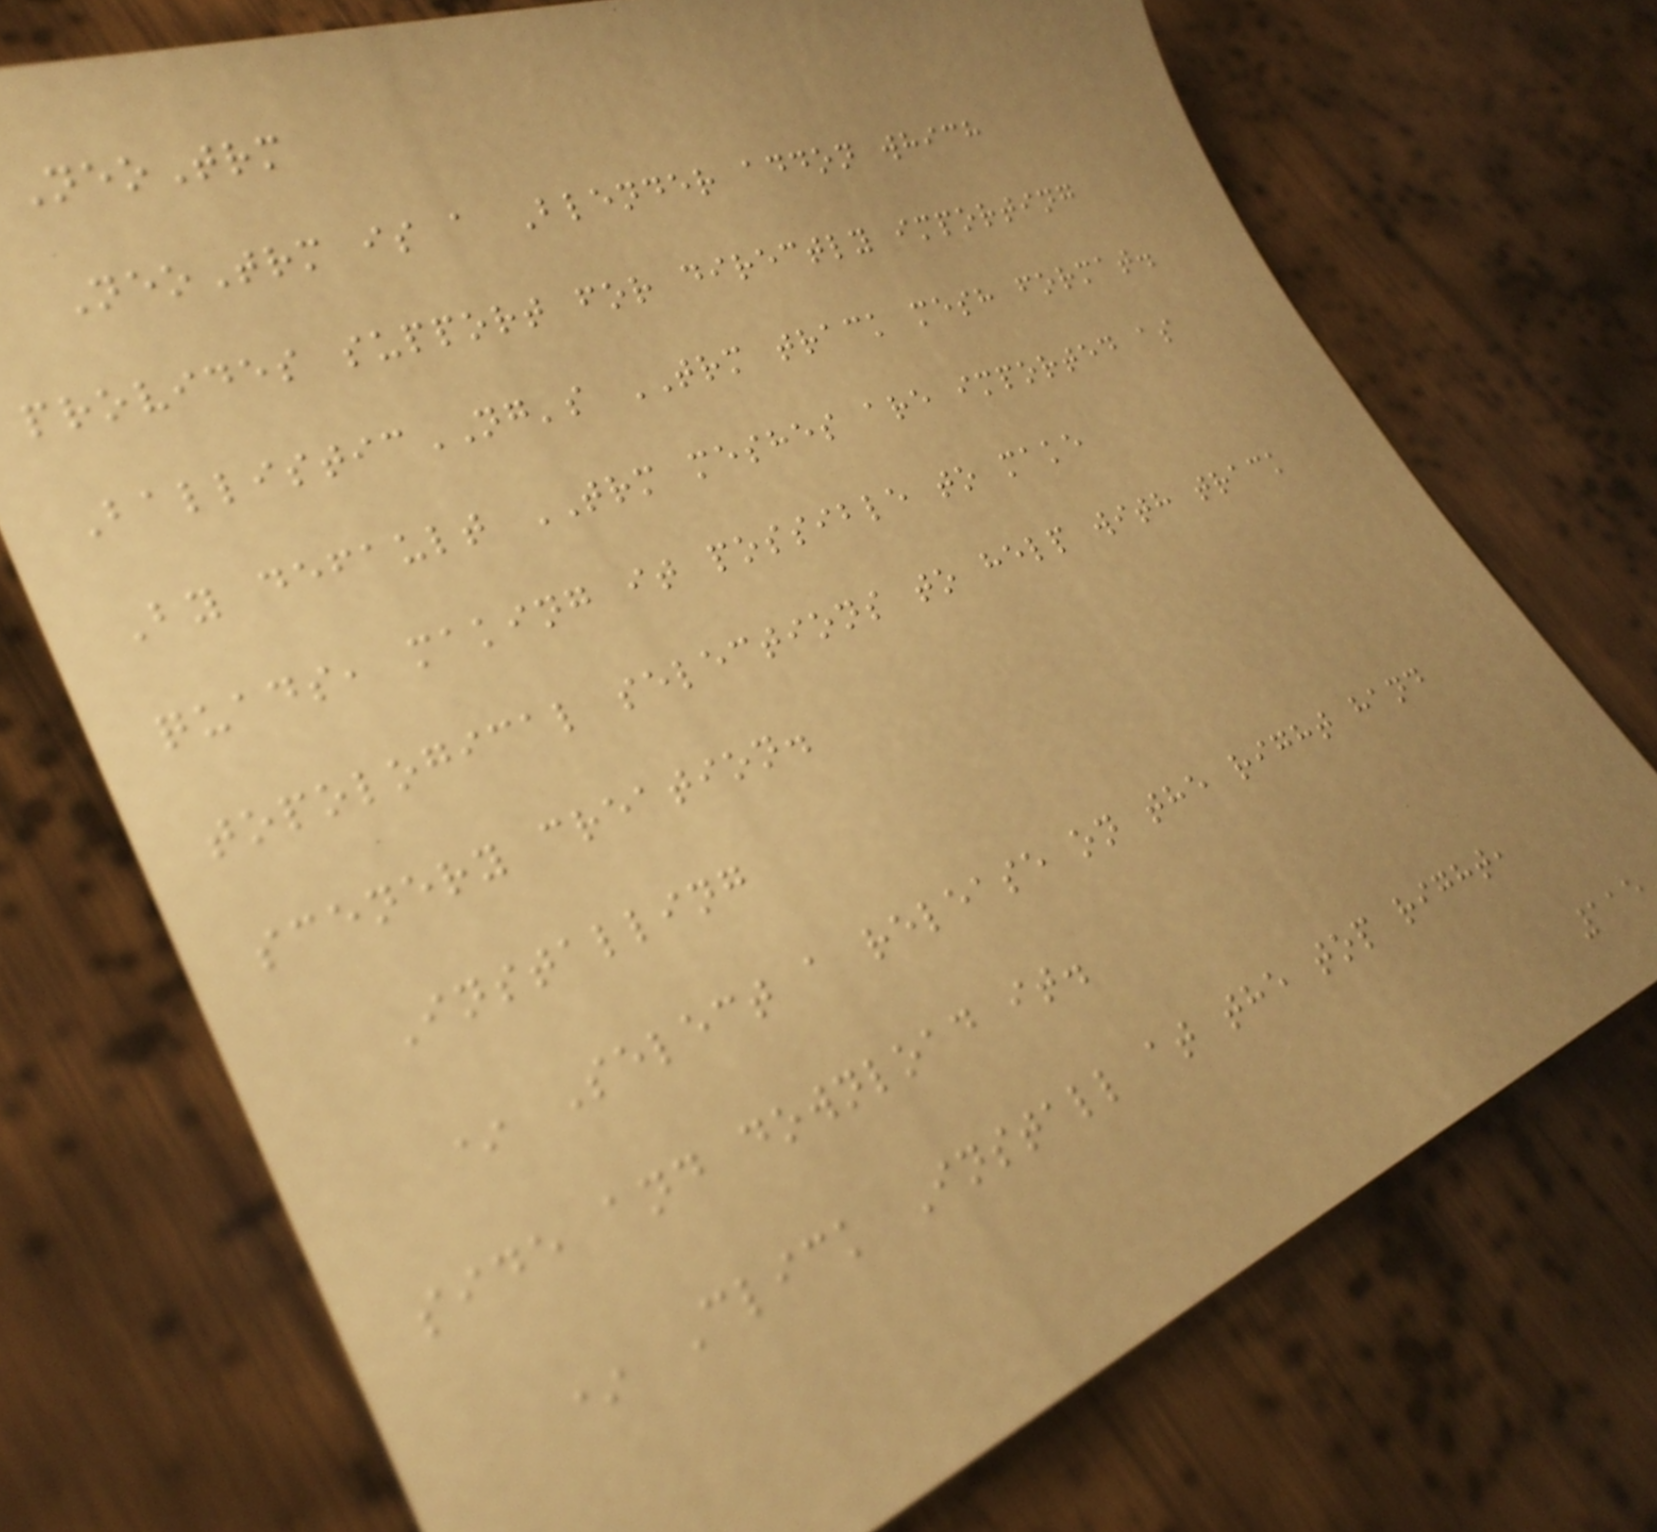NeoTrm
NeoTrm is a Blender addon which
provides support for directly importing
BallisticNG's TRM track mesh format.
By default TRM meshes are imported as
quads, making it possible to make
topological selections to help with track
scenery creation.
Installing
* Select a release on the right hand
side and download it.
* Click Install at the top right,
115
